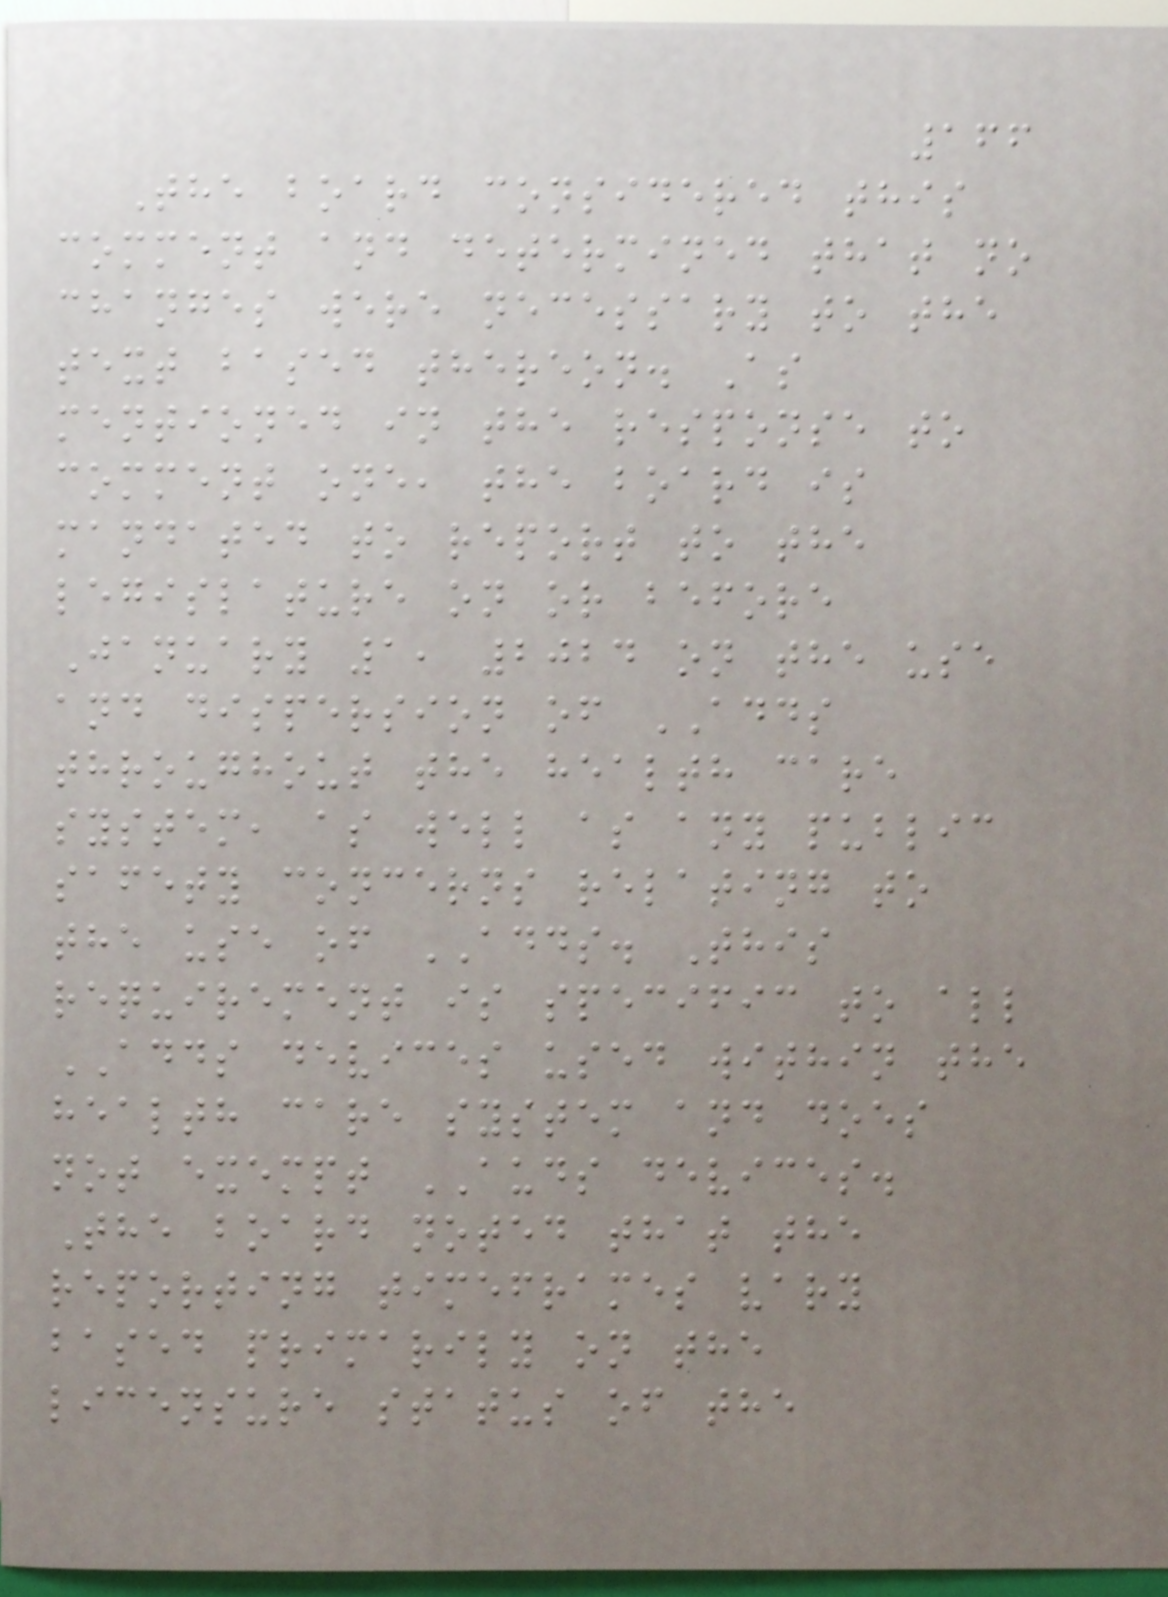166
The board considered this
comment and determined that no
changes were necessary to the
text based thereon. As
mentioned in the response to
comment one, the board is
mandated to report to the
legislature on or before
January 1, 2024 on the use
and dispersion of ADDS
throughout the health care
system, as well as any public
safety concerns relating to
the use of ADDS. This
requirement is specific to all
ADDS devices used within the
health care system and does
not exempt AUDS devices.
The board noted that the
reporting timeframes vary
based primarily on the
licensure status of the
